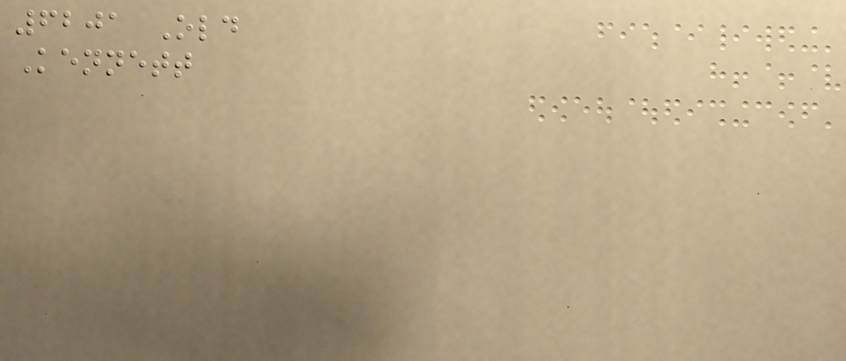6201 Old
Kennett
